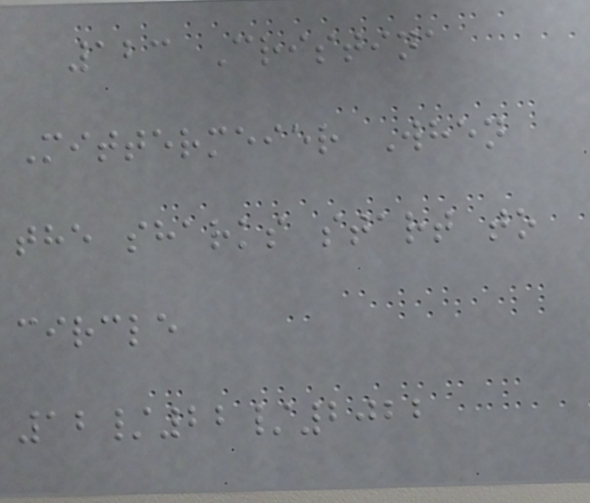123 Cristina
Mittermeier When
the sharks start to
circle
12/22/2022
